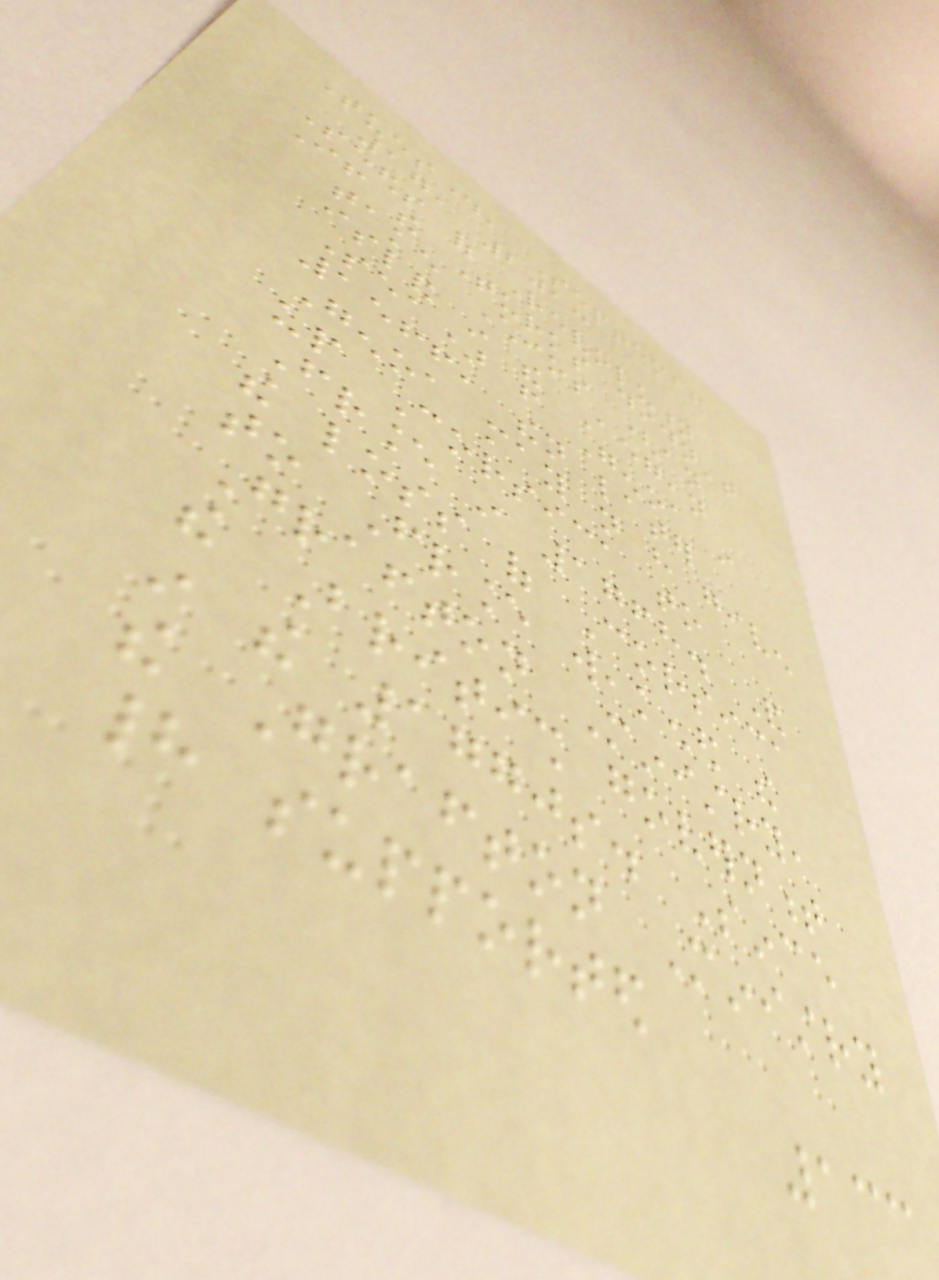Tuesday, September
17, 2013
Seeds of Revolution
If the Turks didn't
take Chios (an
island in the Aegean
Sea) from Genoa in
1566, then later
Genoa may not have given
up Corsica to
France in 1768. And
the loss of Corsica
to France weakened the
Grafton Ministry,
the British government
in the 1770s. Since
the Grafton Ministry
had supported
133
